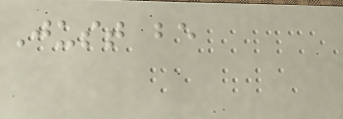Just be
